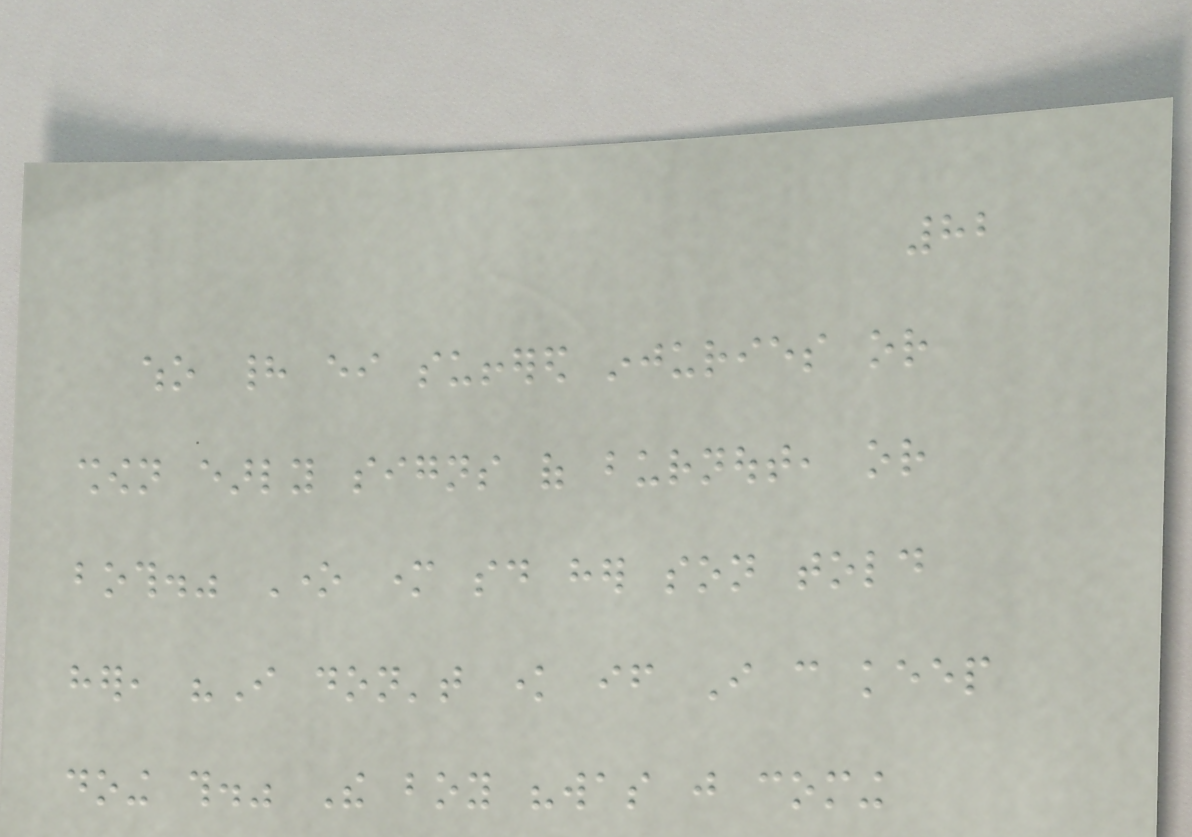82
who had either suffered injuries or
shown early signs of burnout, or
both." One mother said her son told
her, "I don't know if I can keep
doing this." The boy "was just coming
